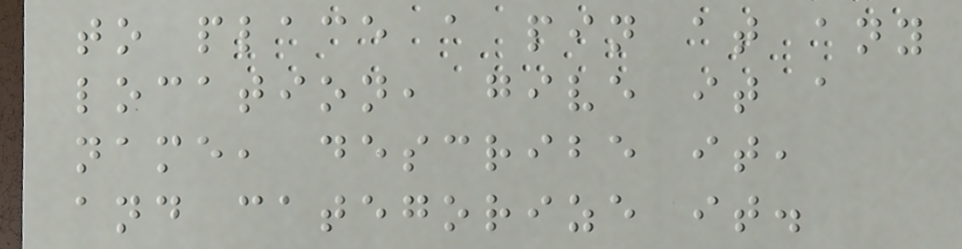to place a pin at any
location, give it a
name, describe it,
and categorize it.
